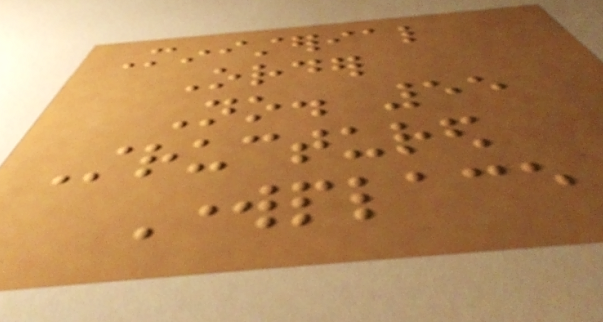Ministerial
Order
No. 55
Structured
Workplace
